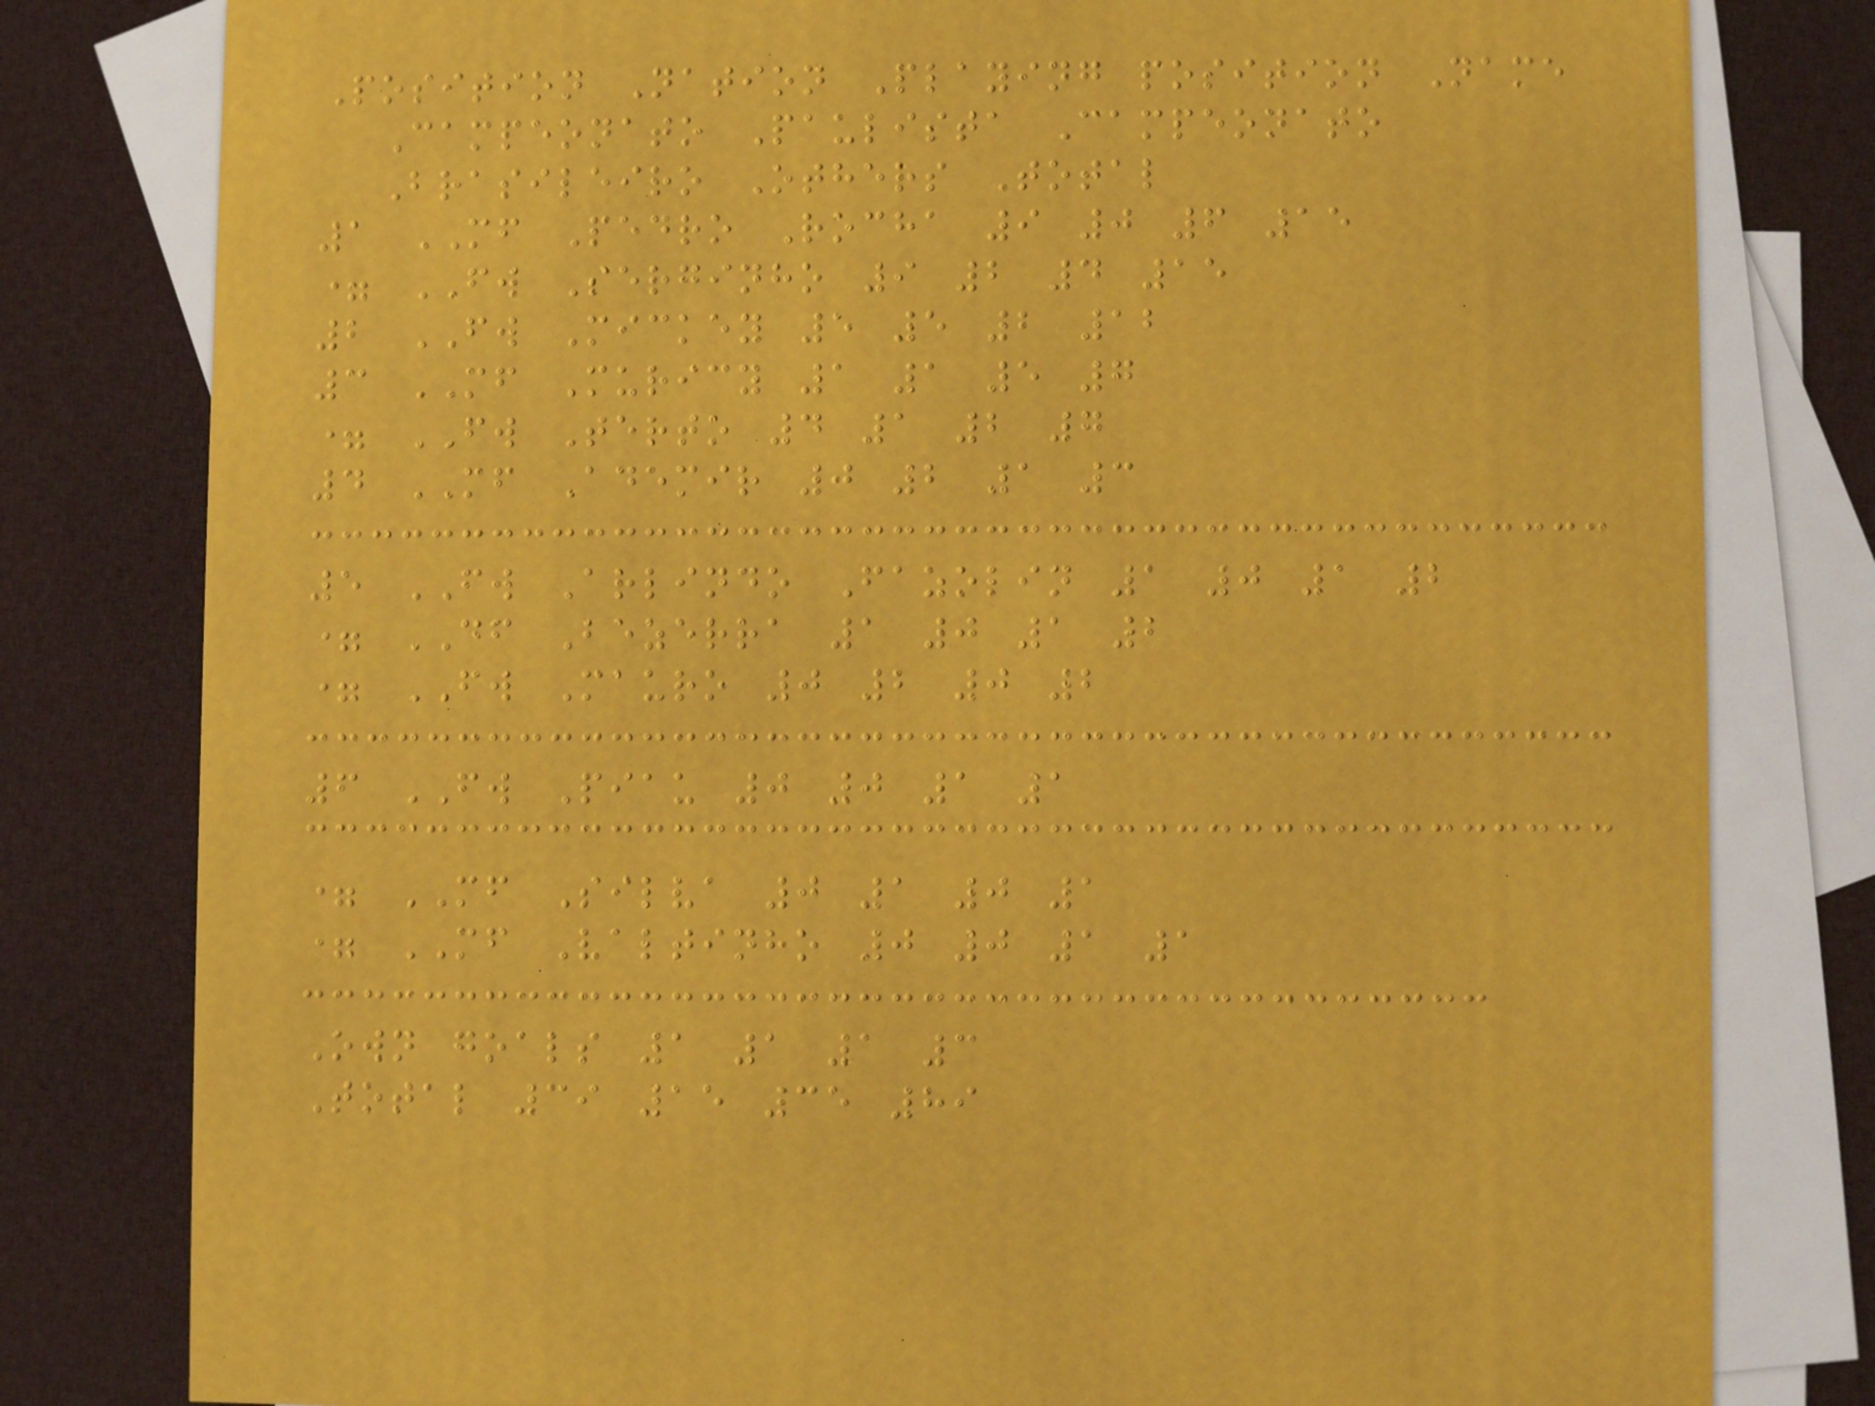Position Nation Playing position Name
Campeonato Paulista Campeonato
Brasileiro Others Total
1 MF Pedro Rocha 9 0 6 15
= FW Serginho 9 2 4 15
2 FW Mickey 5 5 2 12
3 MF Muricy 1 1 5 7
= FW Terto 4 1 2 7
4 MF Ademir 0 2 1 3
5 FW Arlindo Fazolin 1 0 1 2
= DF Bezerra 1 0 1 2
= FW Mauro 0 2 0 2
6 FW Piau 0 0 1 1
= MF Silva 0 1 0 1
= MF Valtinho 0 0 1 1
Own goals 1 1 1 3
Total 39 15 35 89
